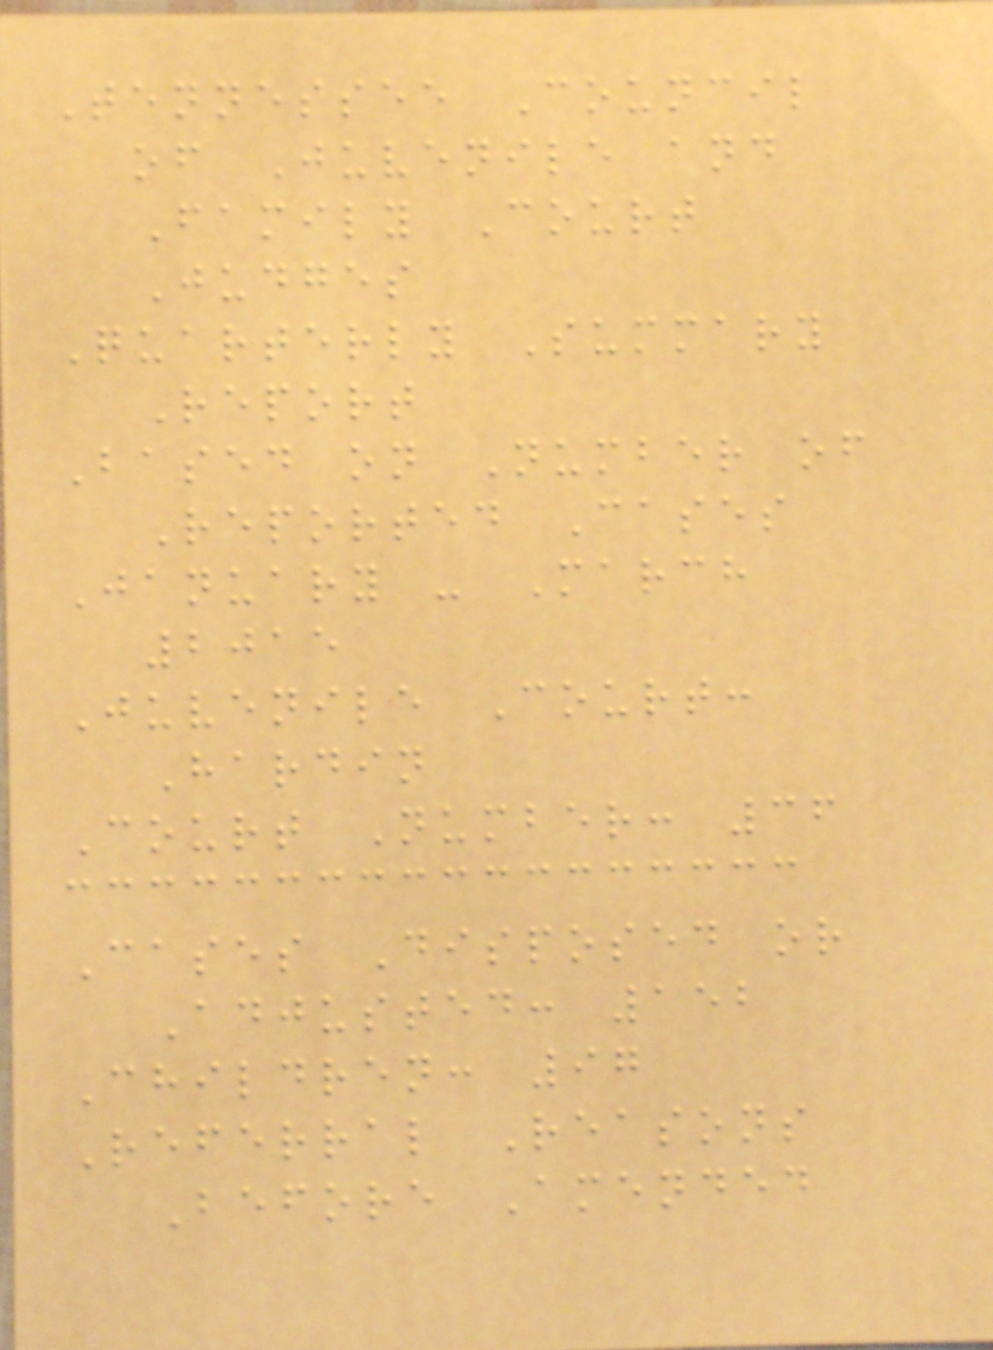Tennessee Council
of Juvenile and
Family Court
Judges
Quarterly Summary
Report
Based on Number of
Reported Cases
January - March
2015
Juvenile Court:
Hardin
Court Number: 36
Cases Disposed or
Adjusted: 152
Children: 97
Referral Reasons
Before Amended
